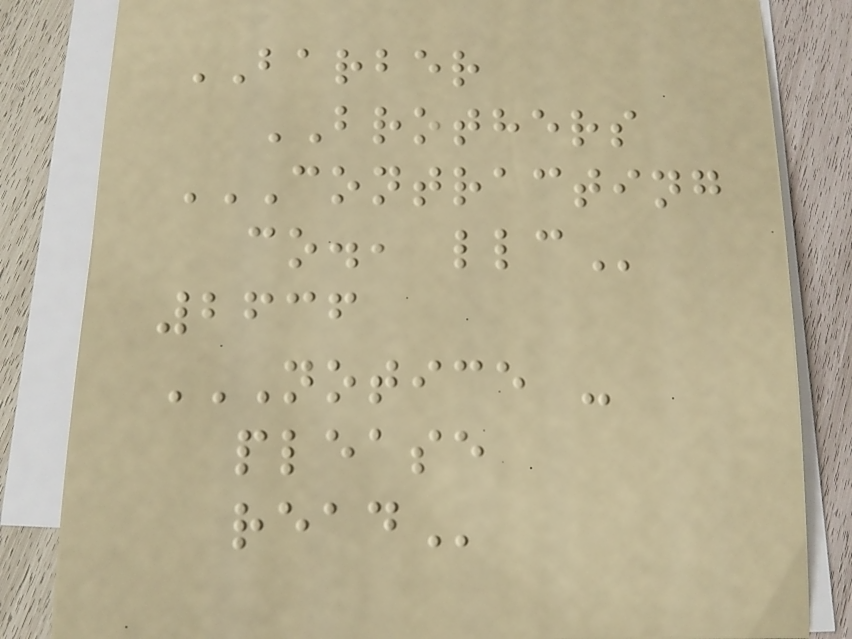BARBER
BROTHERS
CONTRACTING
CO., LLC
2636
NOTICE -
PLEASE
READ
